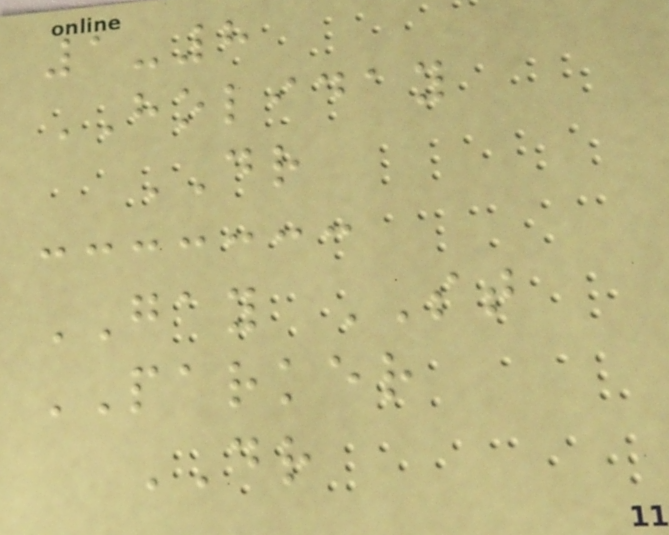1-8
HOLIDAY
DR
GAY ST
PARKER
DR
